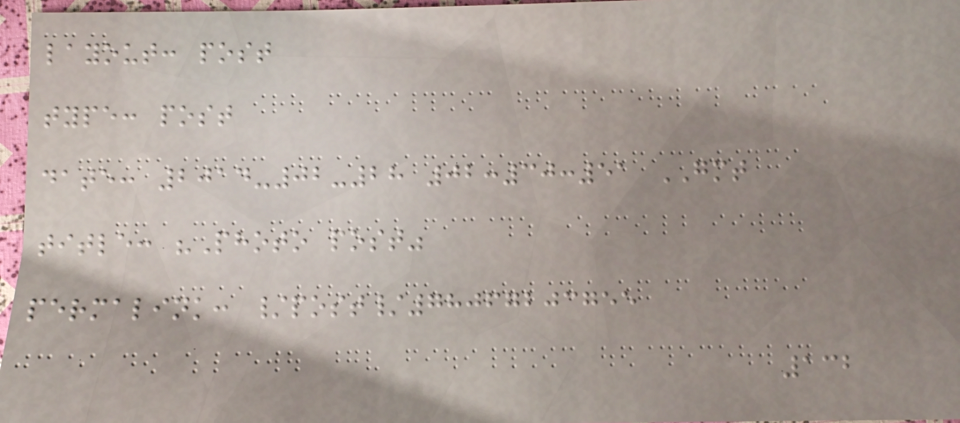layout: post
type: post
date: 2014-02-28 02:30:51 GMT
title: "Photo post"
permalink: /post/78067203755
132
